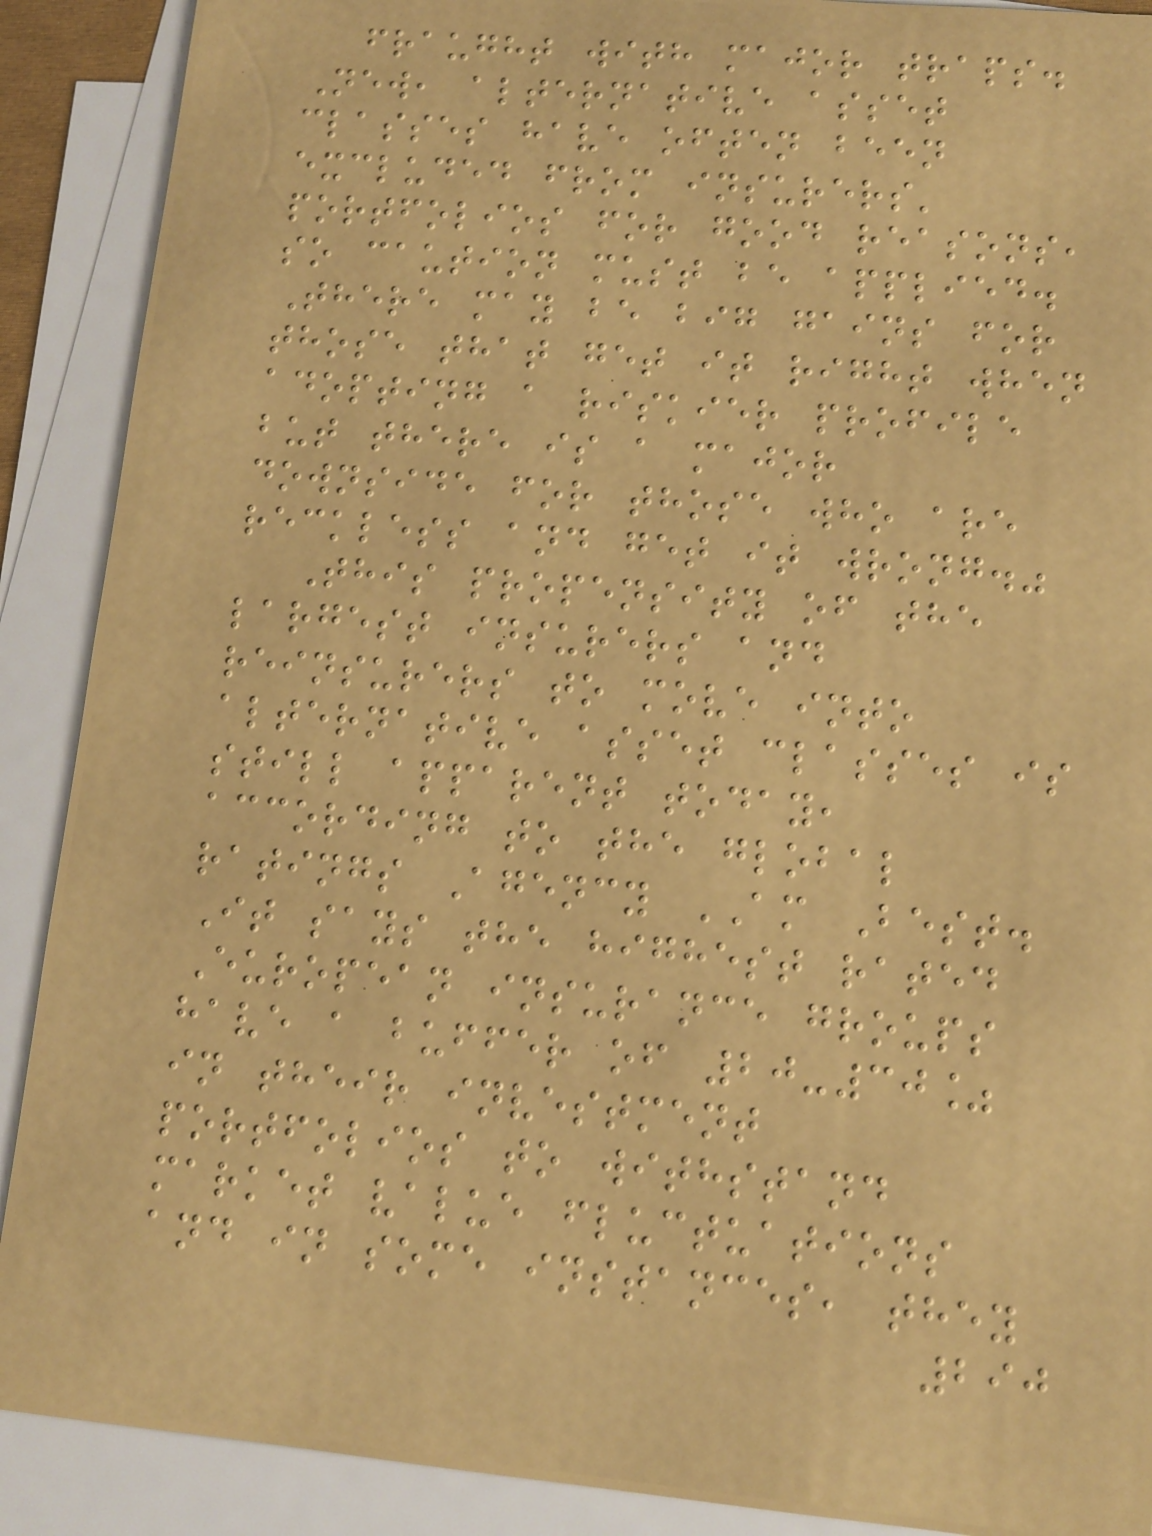fraught with major traps.
New, alternative asset
classes have often been
excluded from insurers'
portfolios for good reasons,
so caution must be applied.
There may be big gains for
those that get it right when
adopting a riskier profile
but there is a major
downside for those who are
reckless and get it wrong."
This propensity of the
largest insurers and
reinsurers to move into
alternative asset classes is
still apparent today,
according to the global
ratings Agency AM Best.
It says the highest rated
European insurance groups
have a buffer of 20-30%
in their investment
portfolios to withstand
market value fluctuations
and in some instances, they
290
